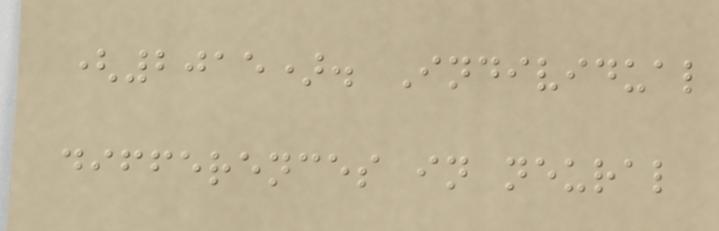(2015). Individual
differences in neural
